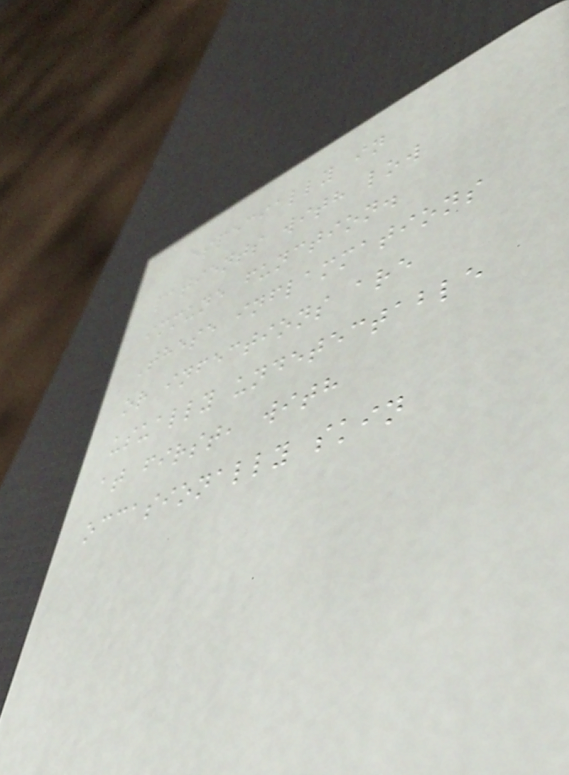especially in
patients with low
immune function.
These inflammations
or infections are
usually undetectable
at first, with
occasionally skin
